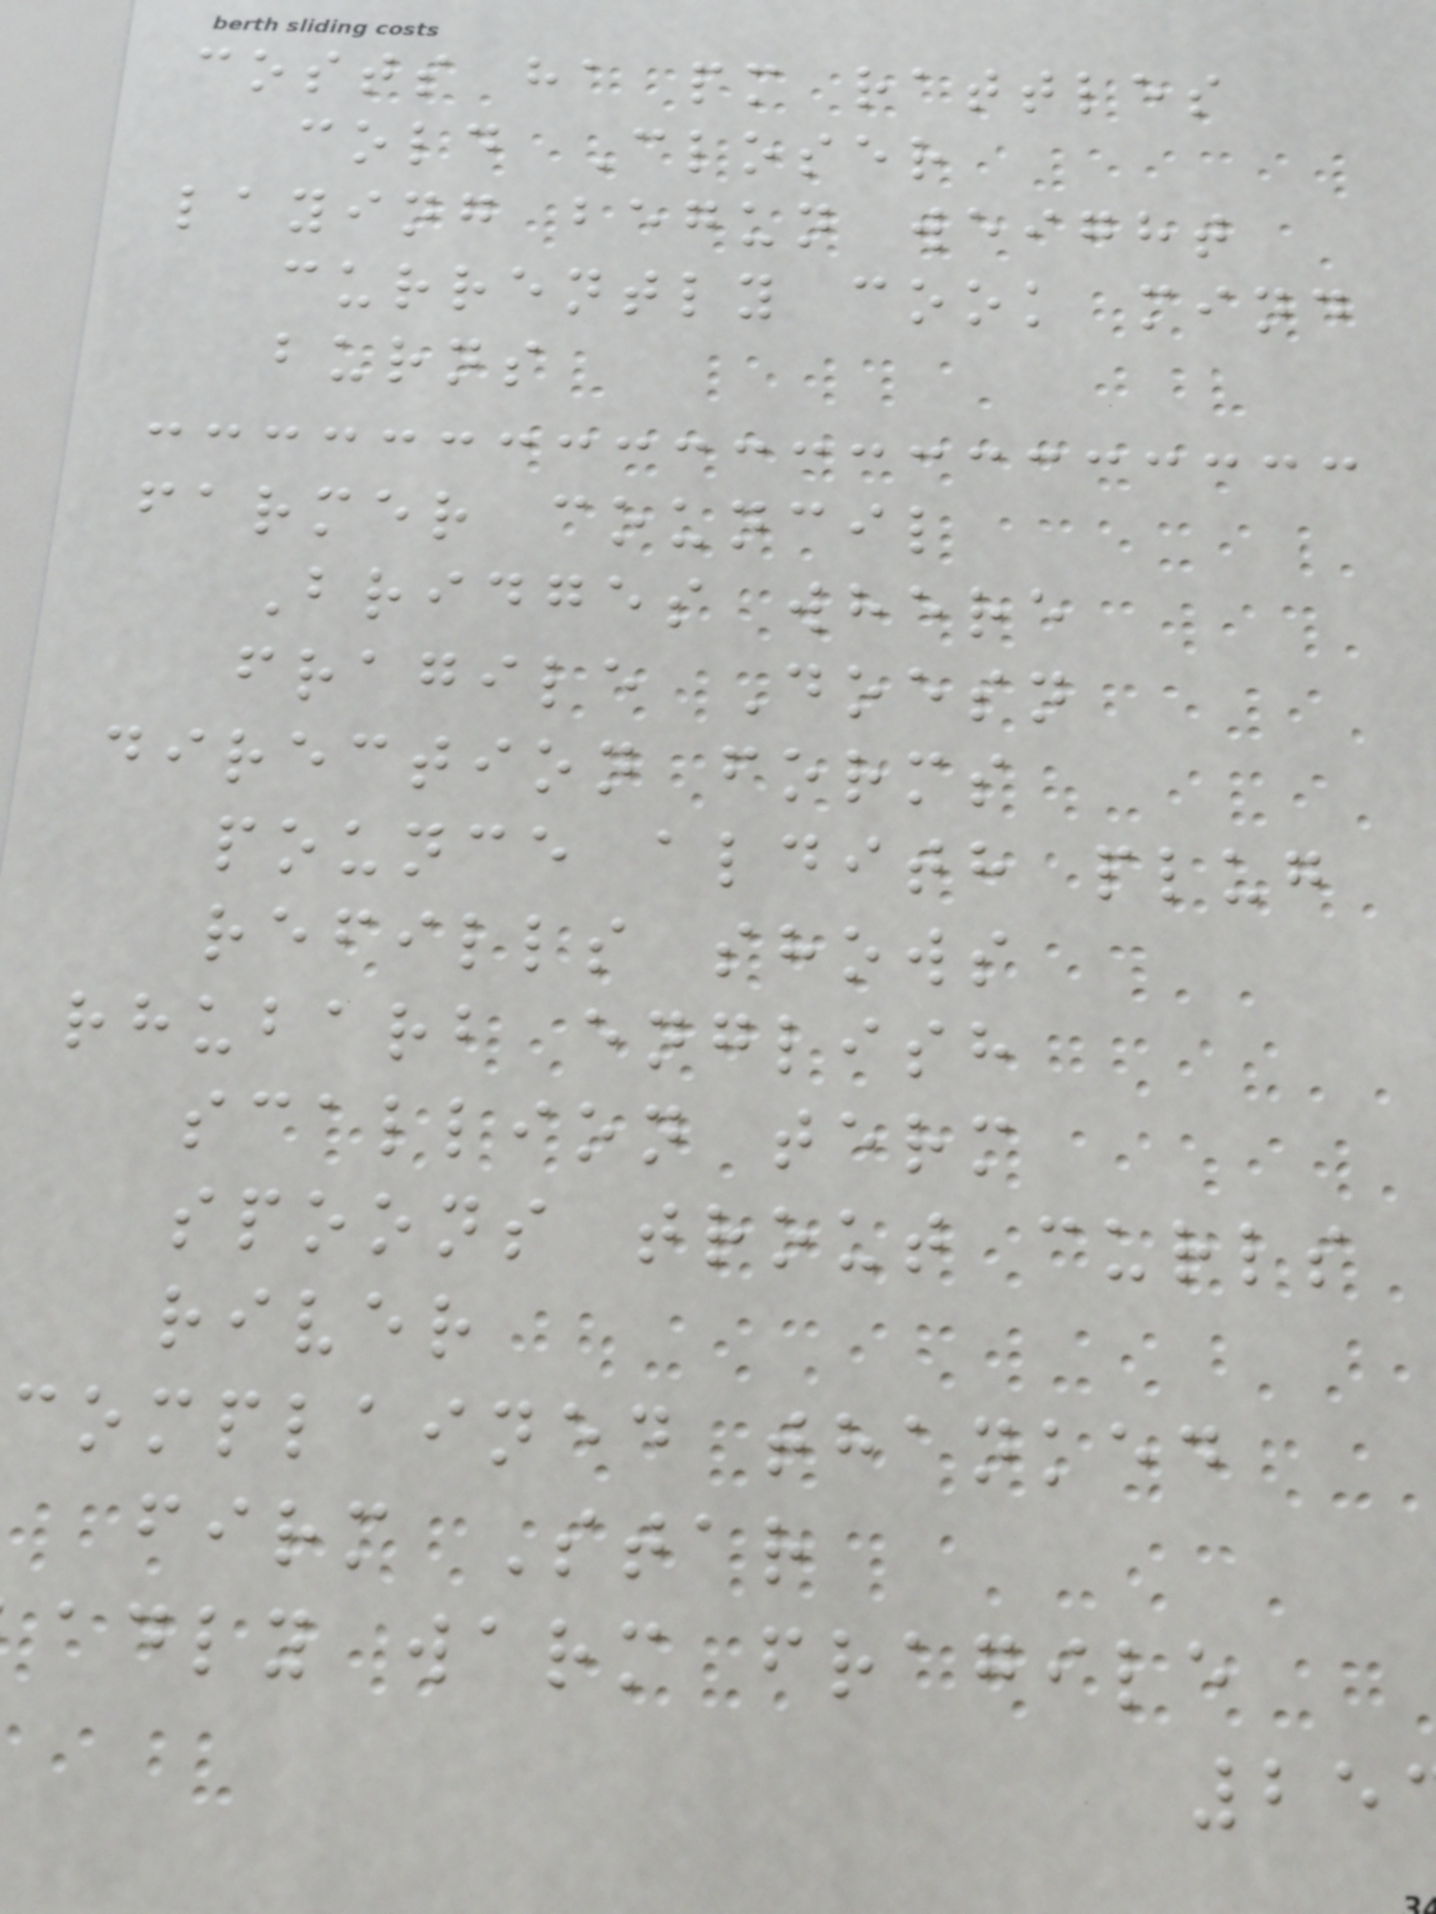costs ha pm rattles
cold Closer
laying begun weight
currently cook mind
burns
farmer council
Bridges where
fragile Doesn
direction forms
pounce aldith plug
refills shows
rhubarb english
scallion term
spoons trout curls
river
complained thanked
firm Star
adly warm fragile
